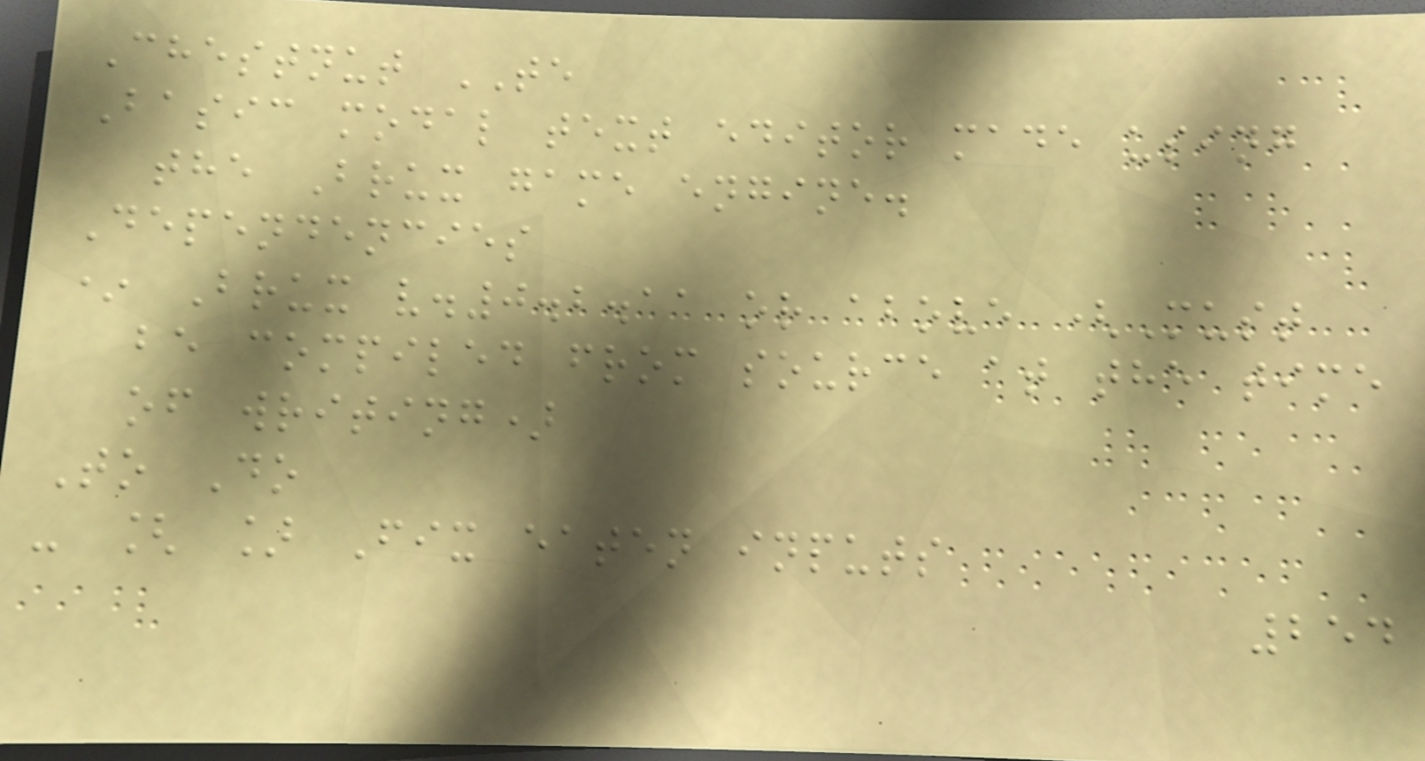Chestnut TE
Basic modal text editor made using
the Brux game engine.
Dependencies
* Brux v.0.2.11 or above (Must
be compiled from source at the time
of writing)
To Do
- [ ] Fix eaten inputs
254
